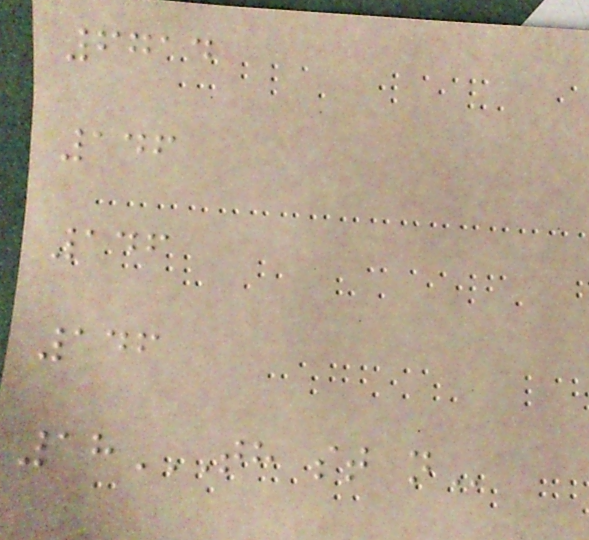6714
146
146
146
18TH ST N
